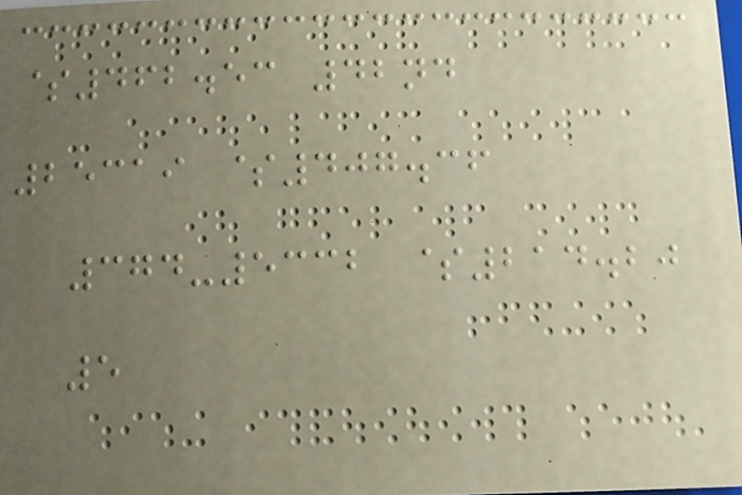$462.53 42nd
25319 $407.36
374-5332 $214.20
5
